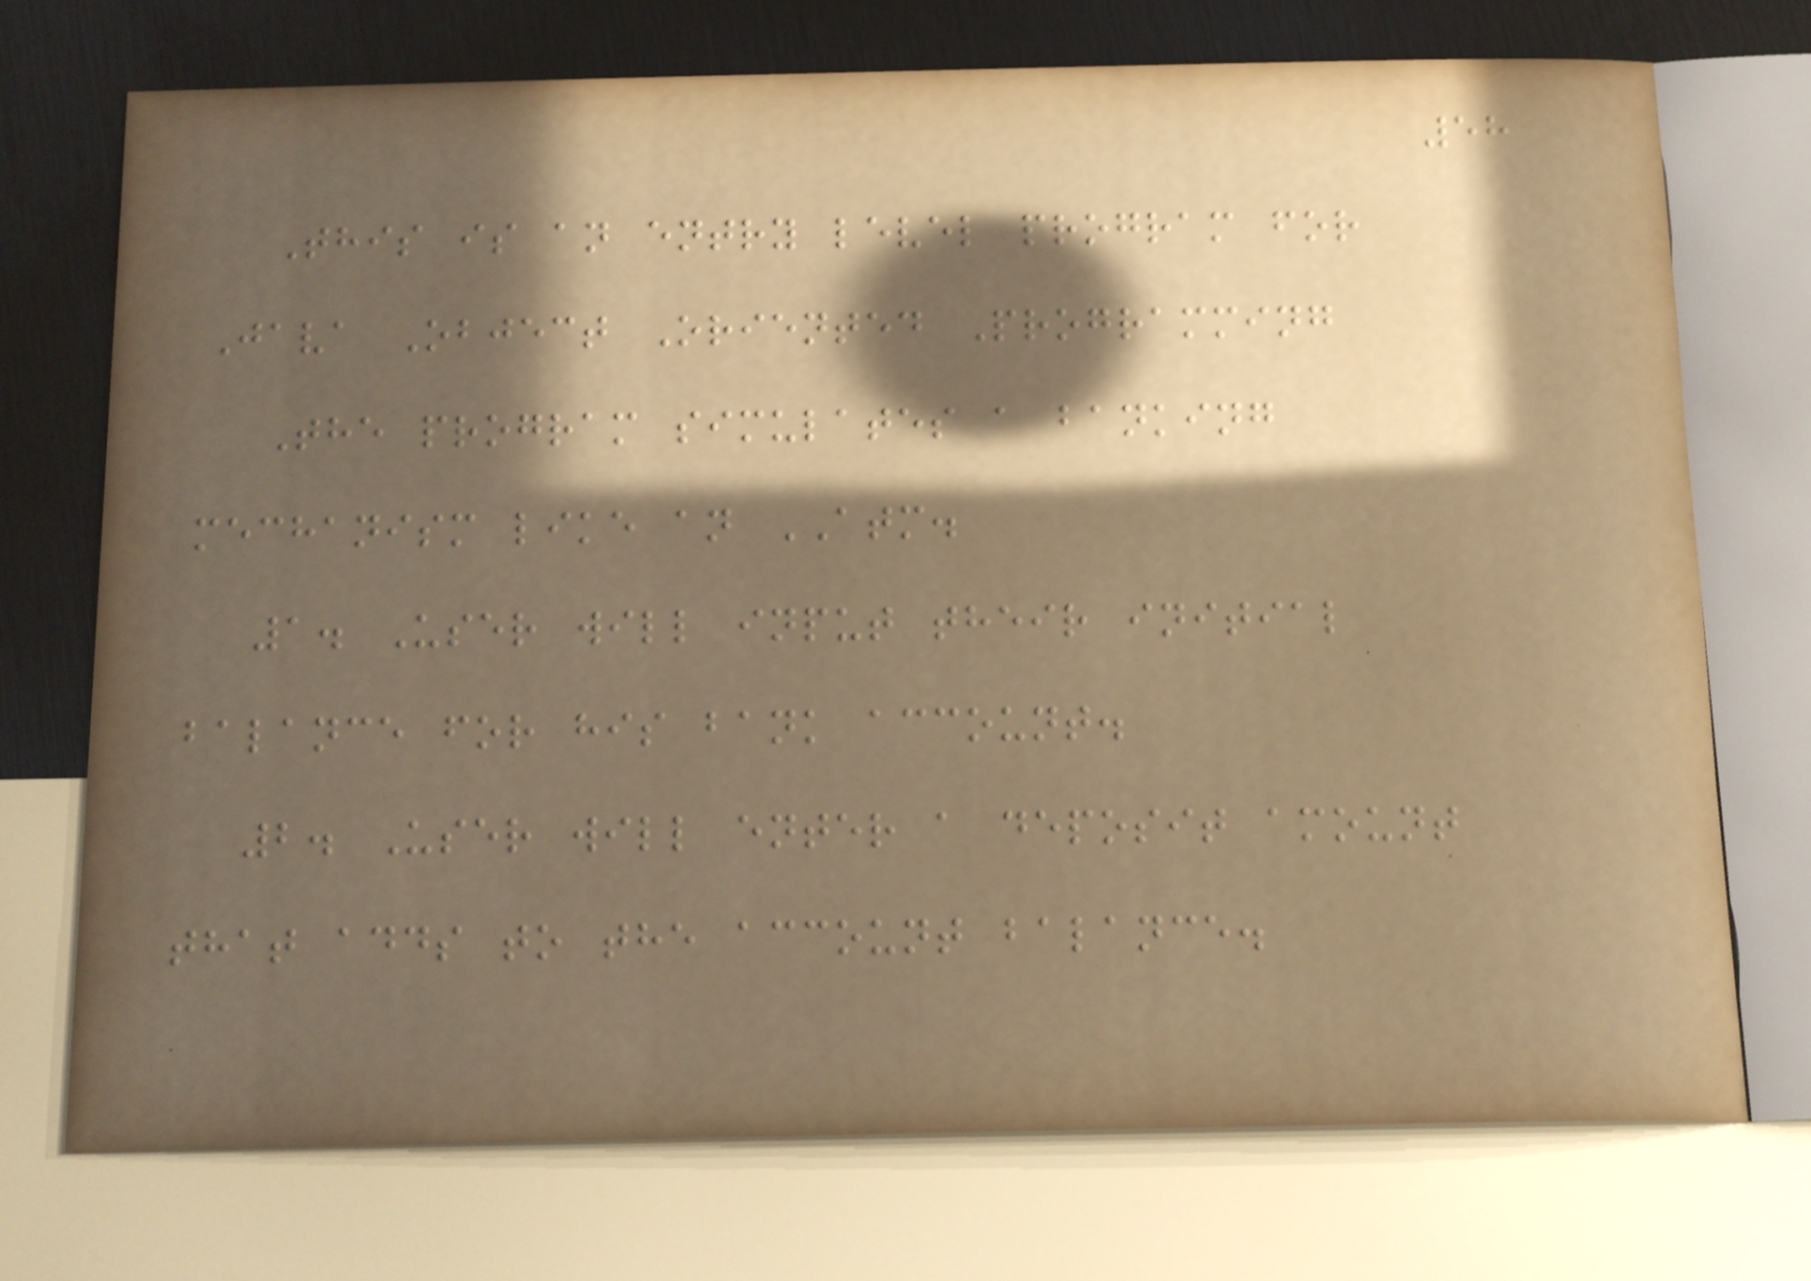58
This is an entry level program for
Java Object Oriented Programming
The program simulates a banking
mechanism like an ATM.
1. User will input their initial
balance for his bank account.
2. User will enter a deposit amount
that adds to the account balance.
